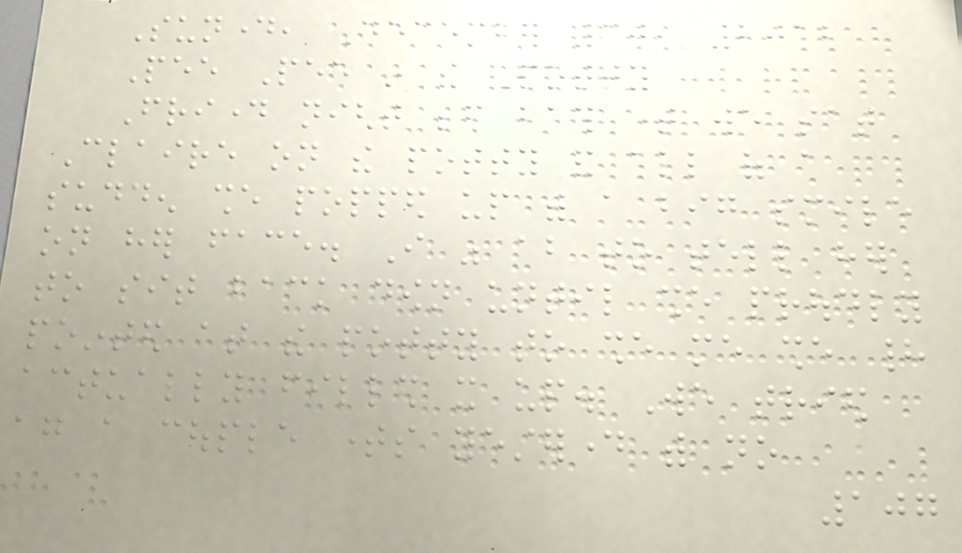Sunday, December 30, 2012
Pee Pee in the Potty
Friday night before bath time we sat
Claire on the potty and all of a
sudden she popped up with a big smile
on her face. I was about to tell her
to sit back down until she proudly
pointed at the potty to she me she had
actually filled it up. We tried
again a couple times yesterday with no
107
